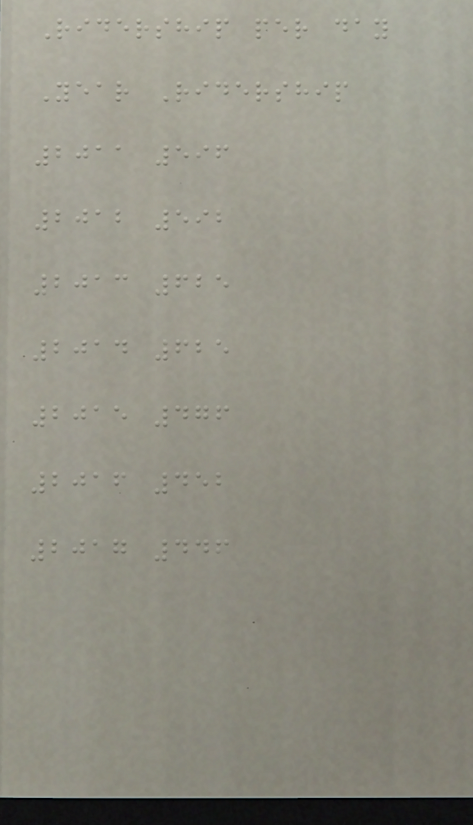Ridership per day
Year Ridership
2011 596
2012 592
2013 625
2014 625
2015 476
2016 452
2017 446
